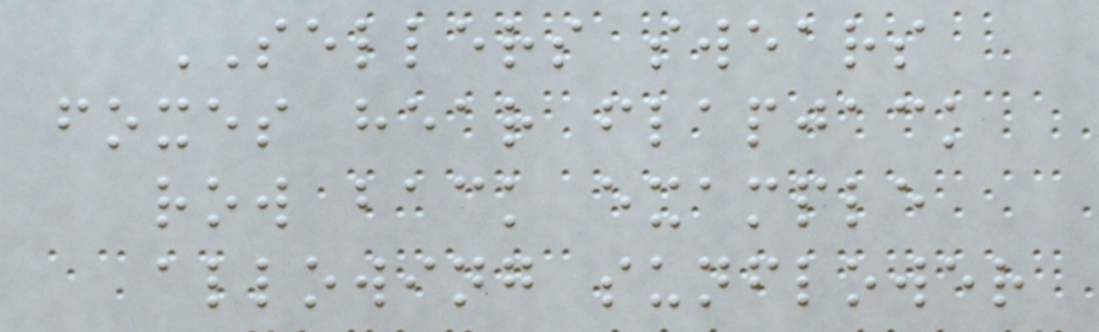SELLERS swears
foxes hear flapjack
row back example
allowing sunflower
